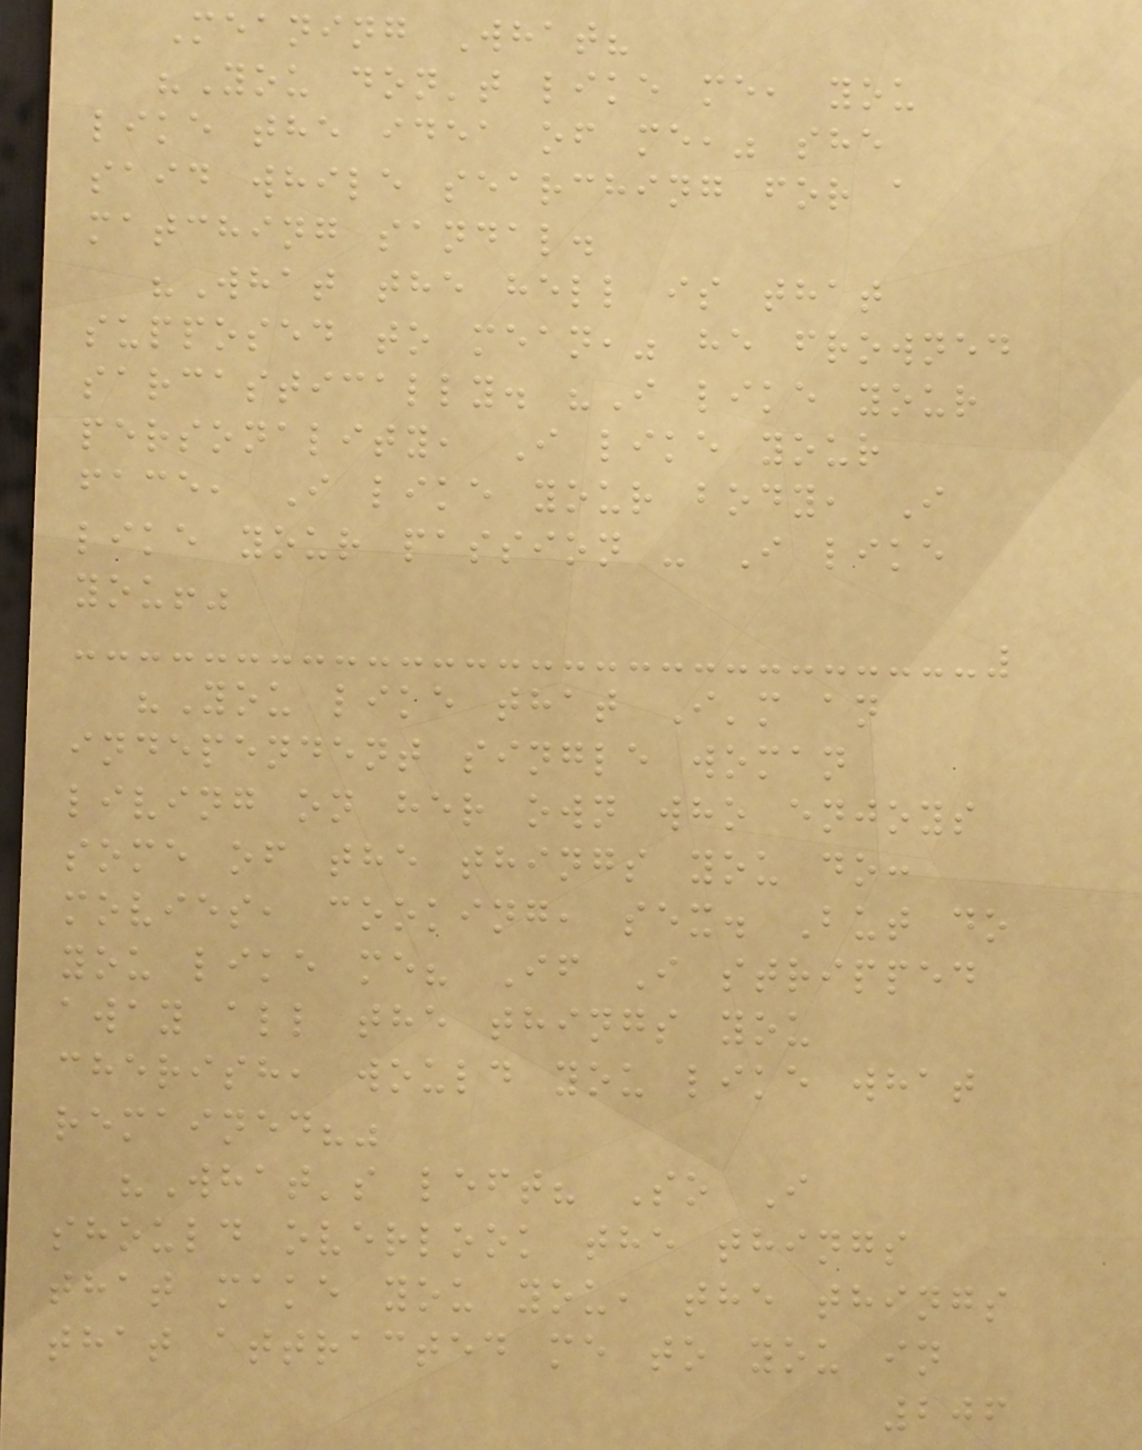Meaning What?
"You don't like me, you
like the idea of me," she
said while searching for a
matching sandal.
"What the hell is that
supposed to mean," he frowned
sarcastically. "I like your
personality, I like your
face, I like your body, I
like your passion - I like
you!"
"You like that I'm an
independent single woman
living on her own who enjoys
some of the things you do:
movies, cooking, sex. But do
you like me? If I stripped
away all the things you
cherish, would you like what
remained?"
"What's left? So I
should overlook the things
that make you you, the things
that attracted me to you in
206
